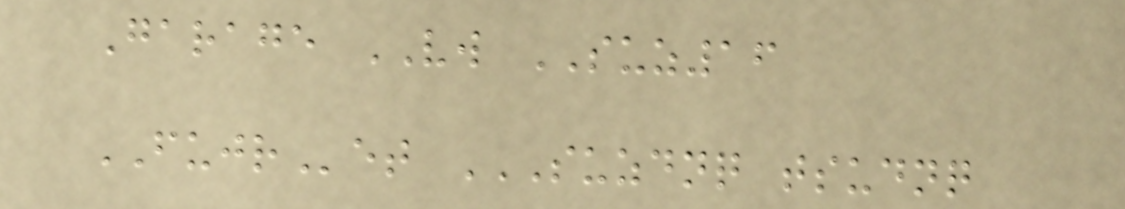Garage VW SUZ16
FUJRet SUZDNQ TSUDNQ
